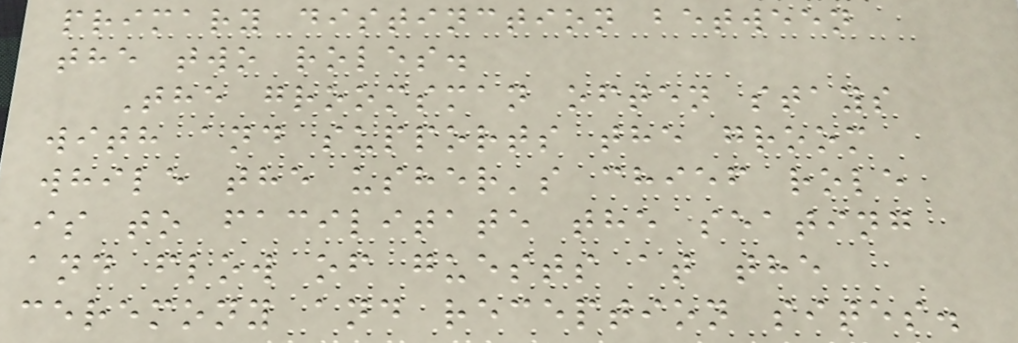primary distinction between
the two roles.
The groomsman often stays
with and supports the groom
while the usher's chief role
is to facilitate the seating
and flow of guests at the
ceremony and reception sites.
